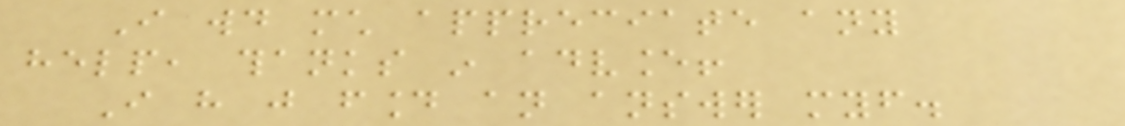I would much appreciate any
help, thanks in advance!
I have just found an answer myself.
